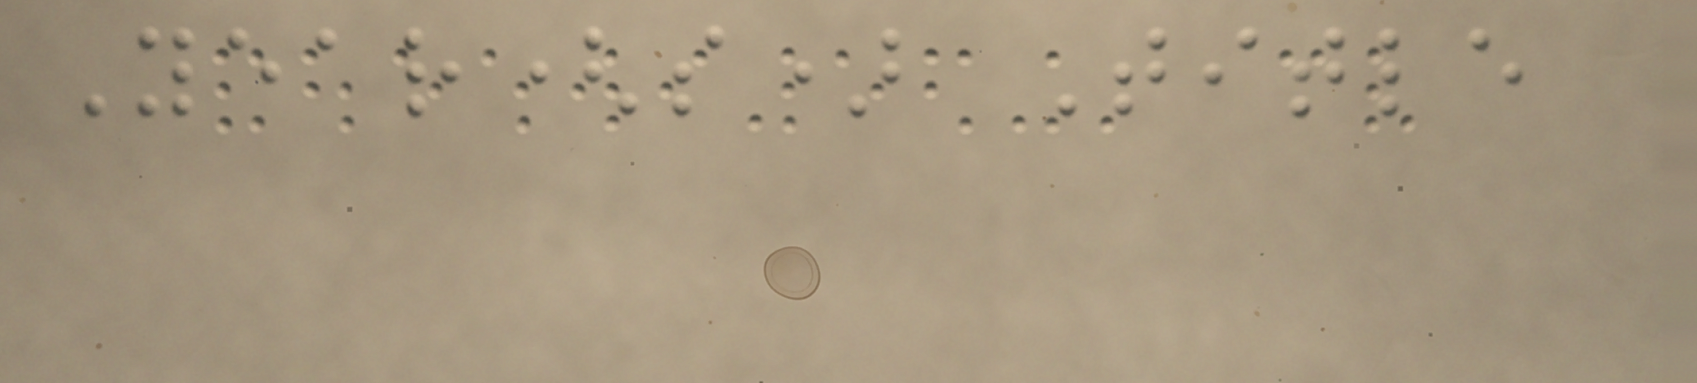Year(s) Title
